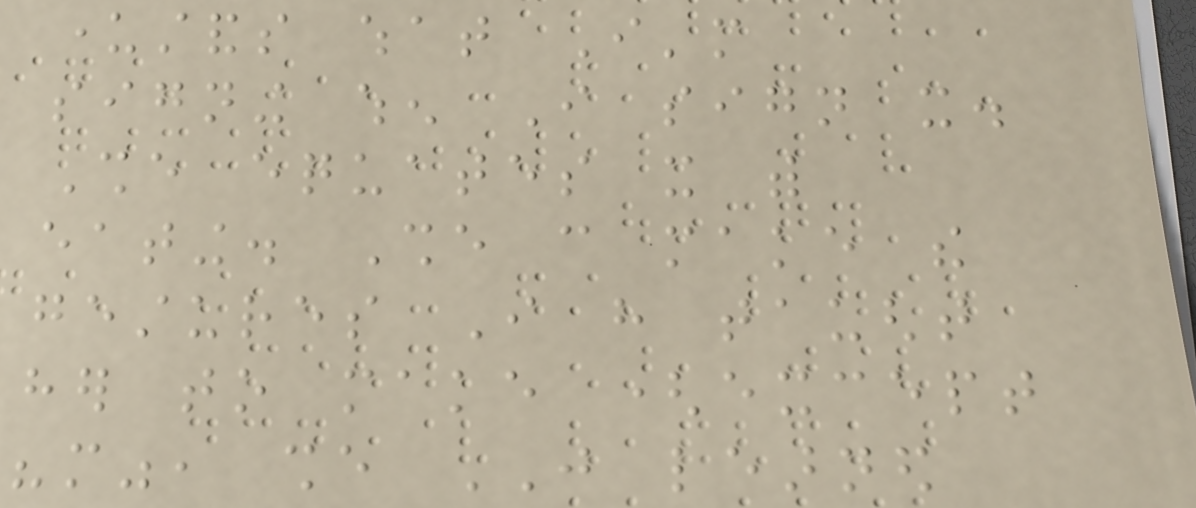understands what I'm
signing when I sign it.
She equates it with
eating. She can make the
gestures I have taught
her to make (except
"more", she JUST learned
